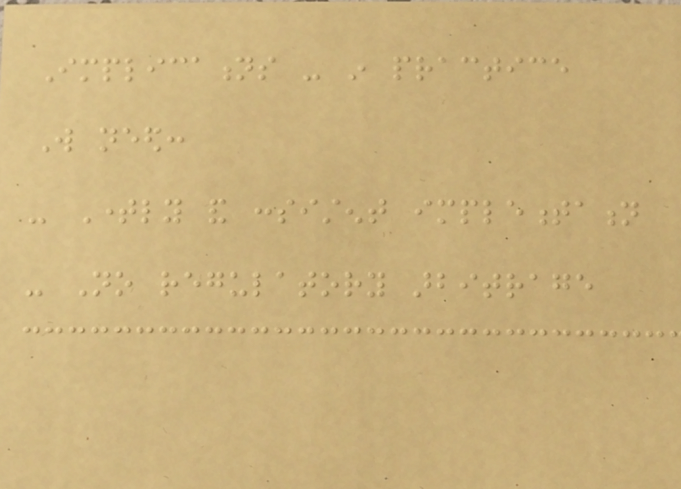Implications - in practice
Will need:
- Timely and consistent implementation
- No regulatory arbitrage
